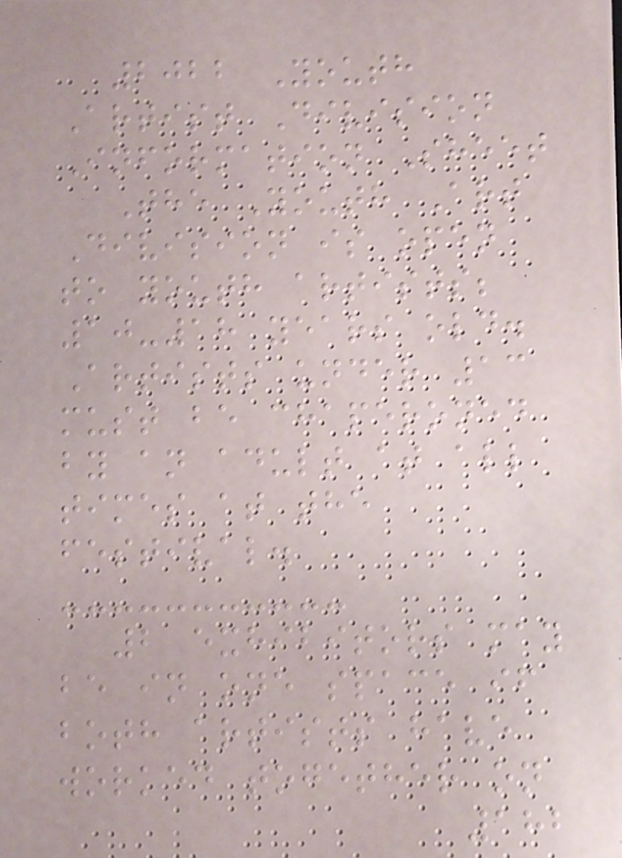2022 Youth
Artist Division
Information Sheet
The Youth Art
Division is open
to youth artists;
10-18 years old.
Artists under 13
must be chaperoned
by an adult at all
times at the
festival.
2 exhibitors may
be in one space if
both artists have
worked together on
182
